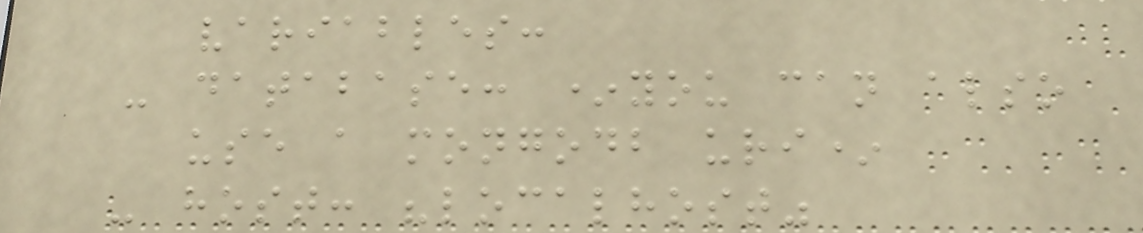variables:
- database: *you can also
use a mongodb uri*
- host: "localhost"
